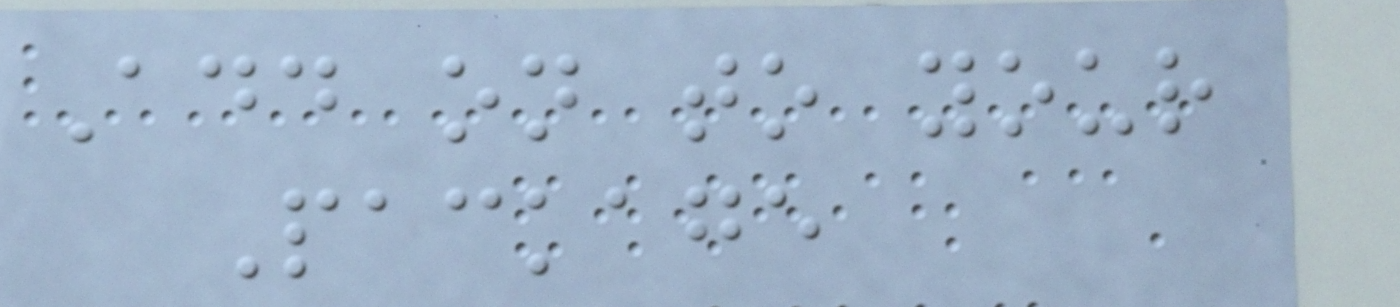Add on to your
Package
